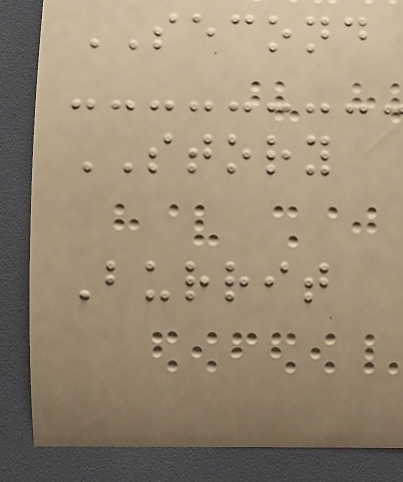SECOND
STORY
Burrit
